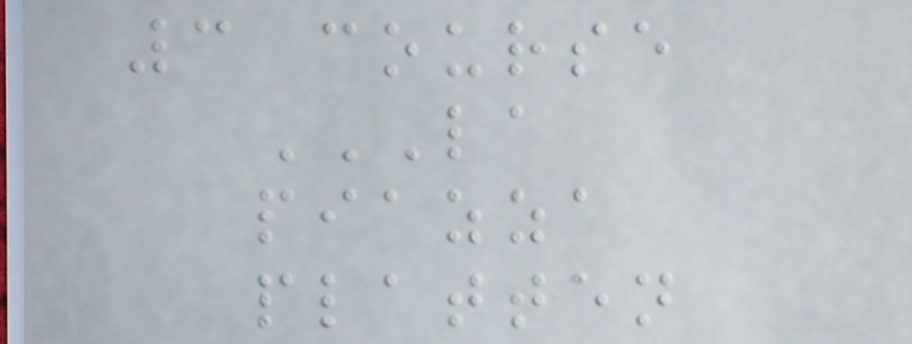3 course
LA
PIAZZA
PLATTEN
